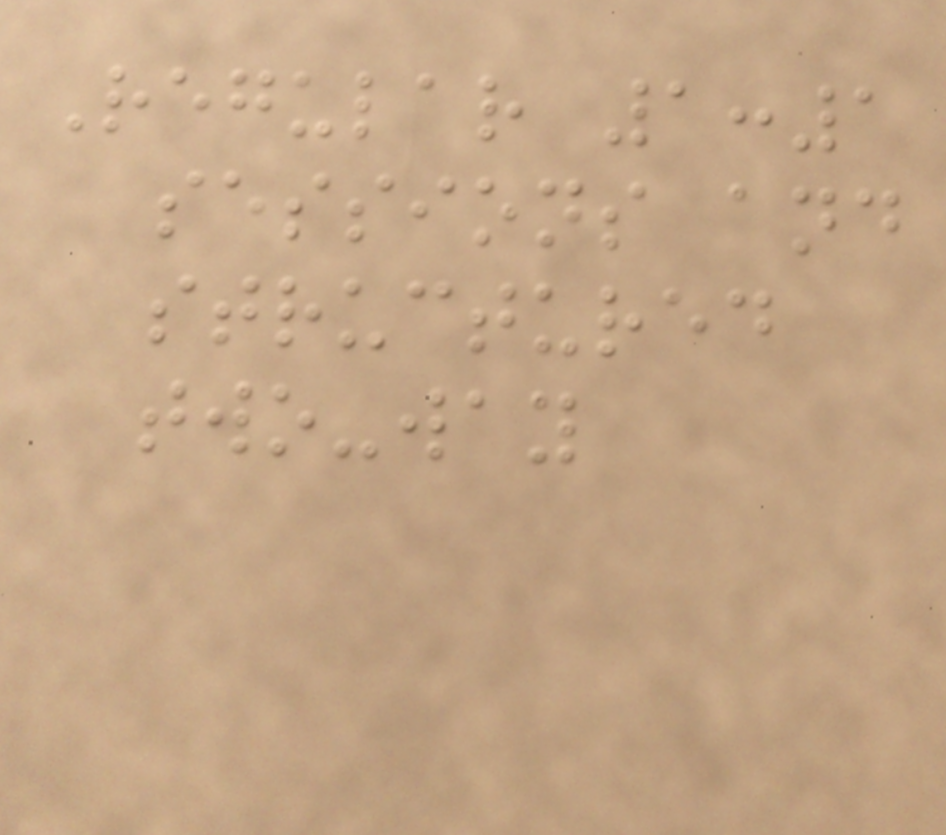Regular 1:1
sessions and
structured
two-way
